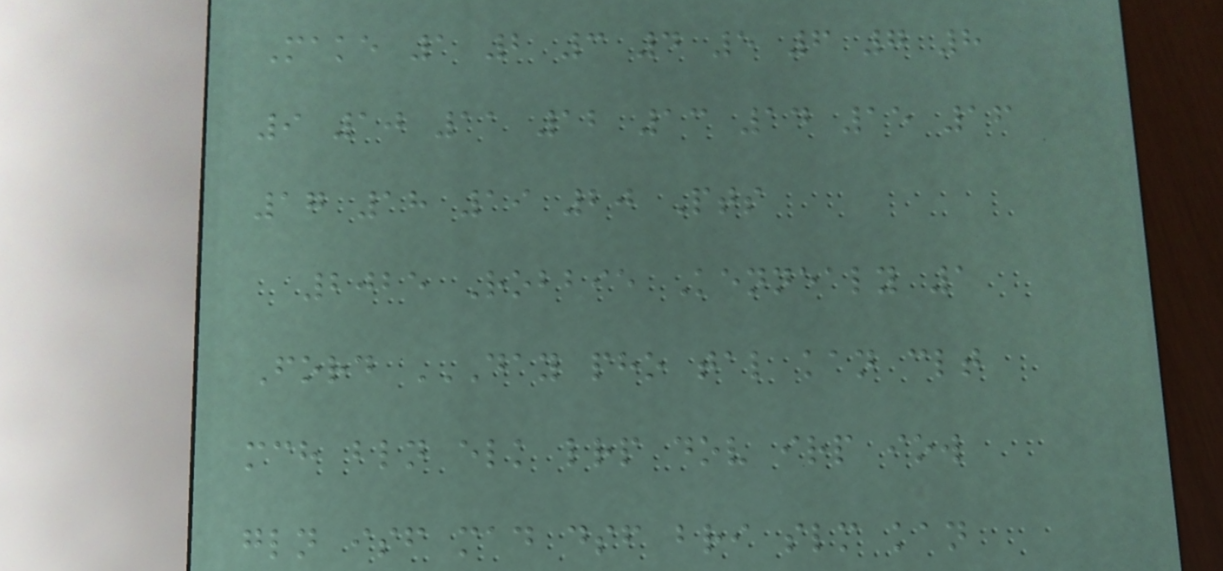Make 1 2 3 4 5 6 7 8
9 10 11 12 13 14 15 16
17 18 19 20 Pts
2025 Robbie Kennealy 1
Ford DAY PHO TAL KAN CLT
MCH BLN ELK LRP DOV IRP IOW
GLN ISF MAD DSF BRI SLM KAN
